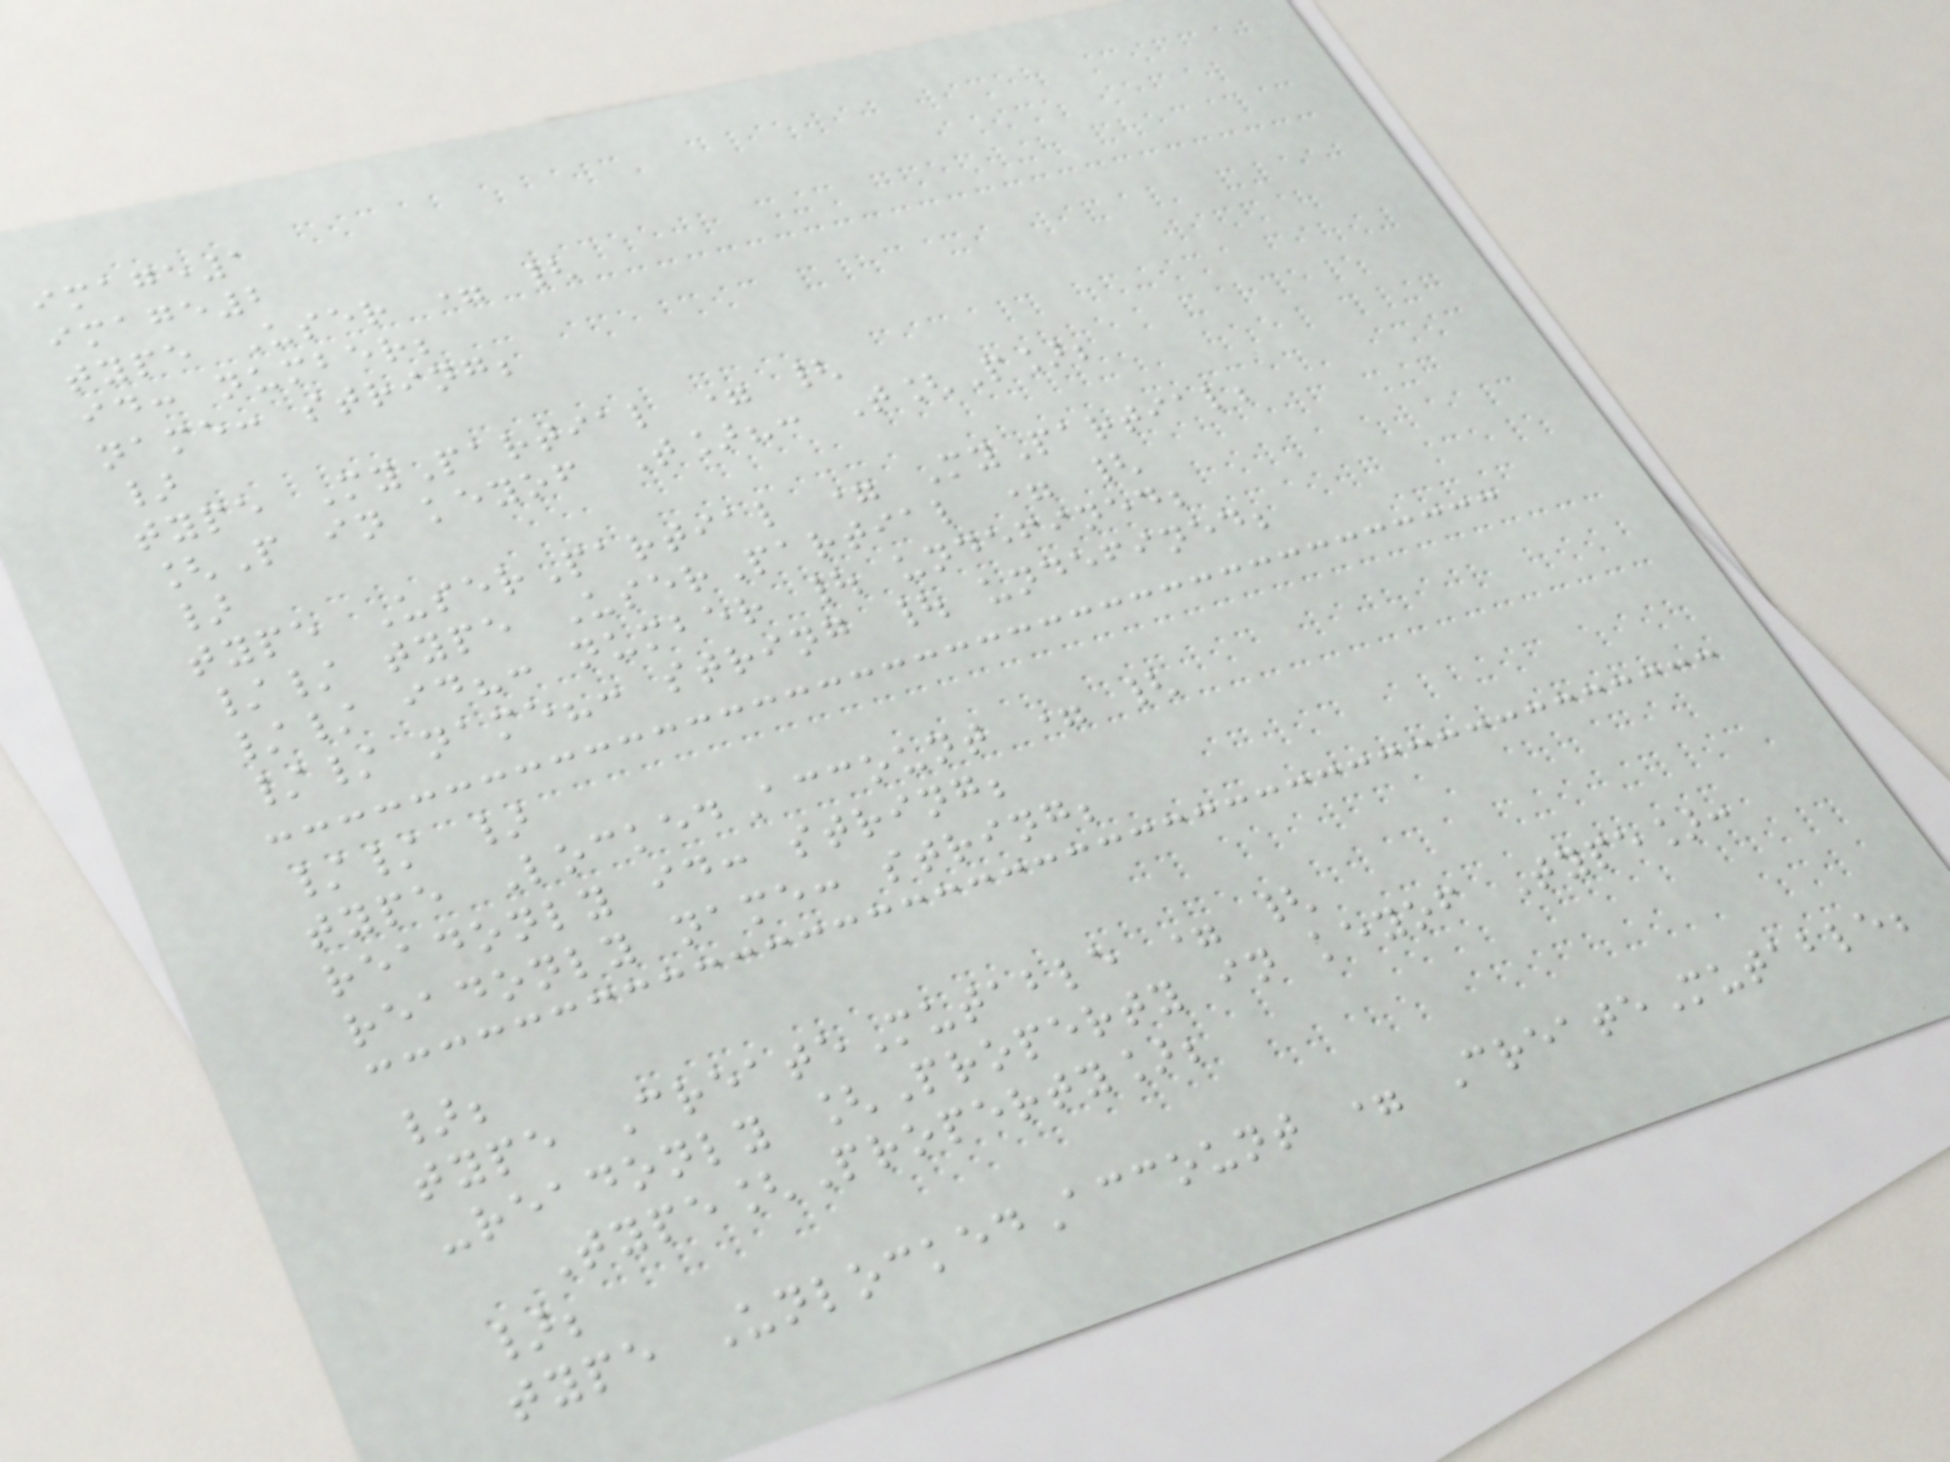image1
image2
type User = {
id: number;
name: string;
}
type MyPartial = {
[P in keyof T]?: T[P];
}
type UserPartial = MyPartial;
// type UserPartial = {
// id?: number | undefined;
// name?: string | undefined;
// }
type LockedAccount = {
readonly id: string;
readonly name: string;
};
type CreateMutable = {
-readonly [Property in keyof Type]:
Type[Property];
};
type UnlockedAccount = CreateMutable;
